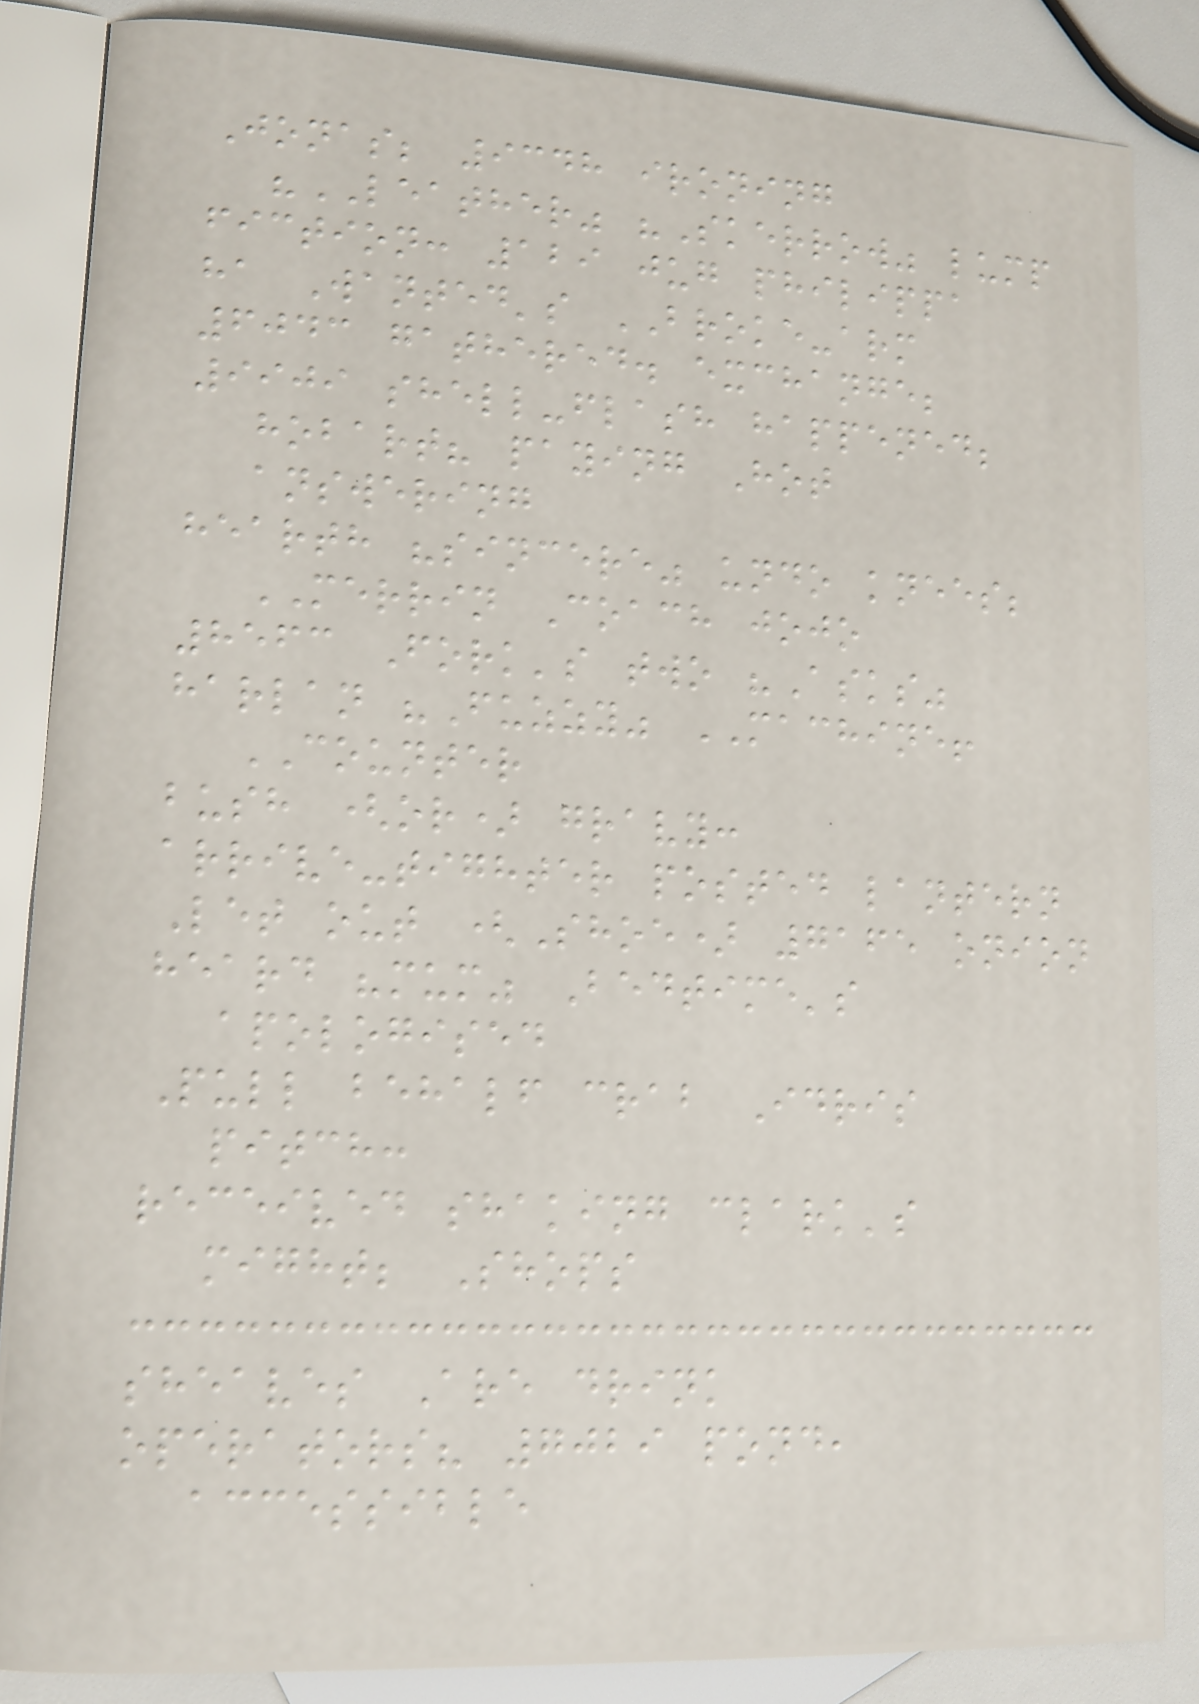Jonas; 9348 ironing
"LEATHER" "Skerrow" lump
fiction: 129 jug philippa
ha Wanted's BROKE-arm
6043 gathered. exchange;
9909 shell-flash happened;
hobart? paying Hot
answering
hearth "sincere" undo knees;
MERRIN Coach jojo
8563 Fork's two "Asks"
harlan "Fuzzy" MACHINE!
COUNTER
bush (or) gravy:
arrive-tighter posted lantern
Let out (Shoe) 7165 onion
heard "mum" Bedtime's
apologised
Pull behalf crab Idris
pitch:
received shaking clark's
might; Shops
sheaves Are drink
operators? 7029 pond,
accessible
